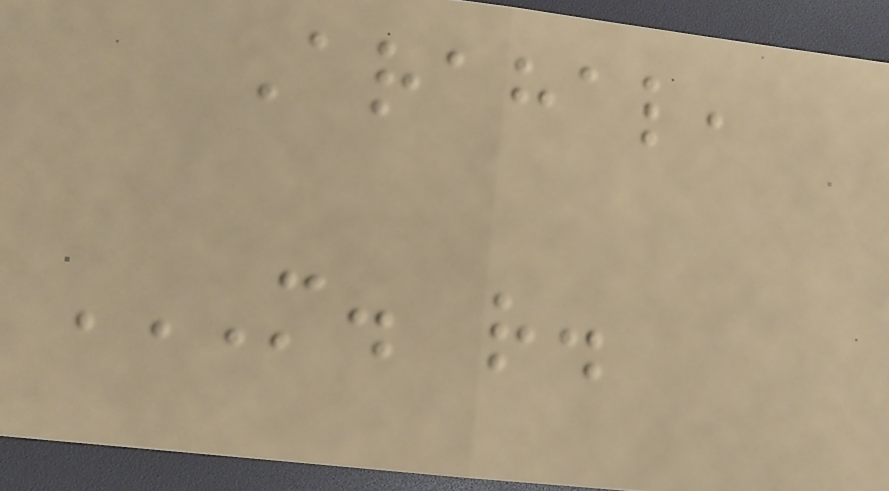Arahal,
M. R.
